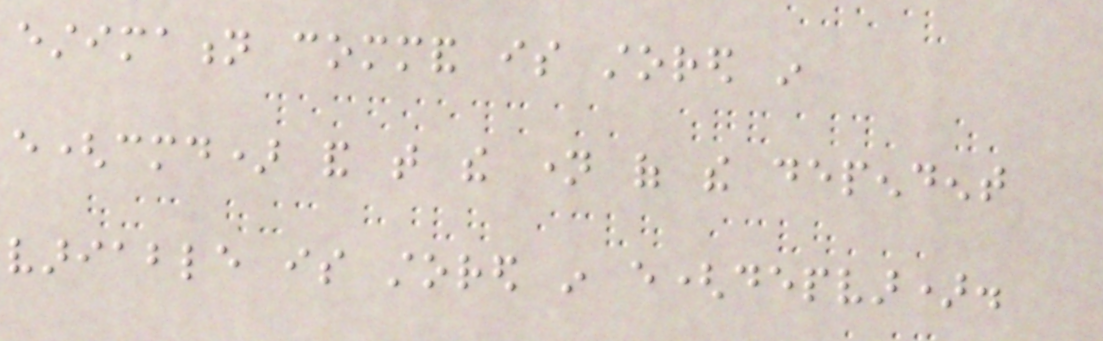estimation command is stored in
e(cmd) and that the name of the dependent
variable is stored in e(depvar).
